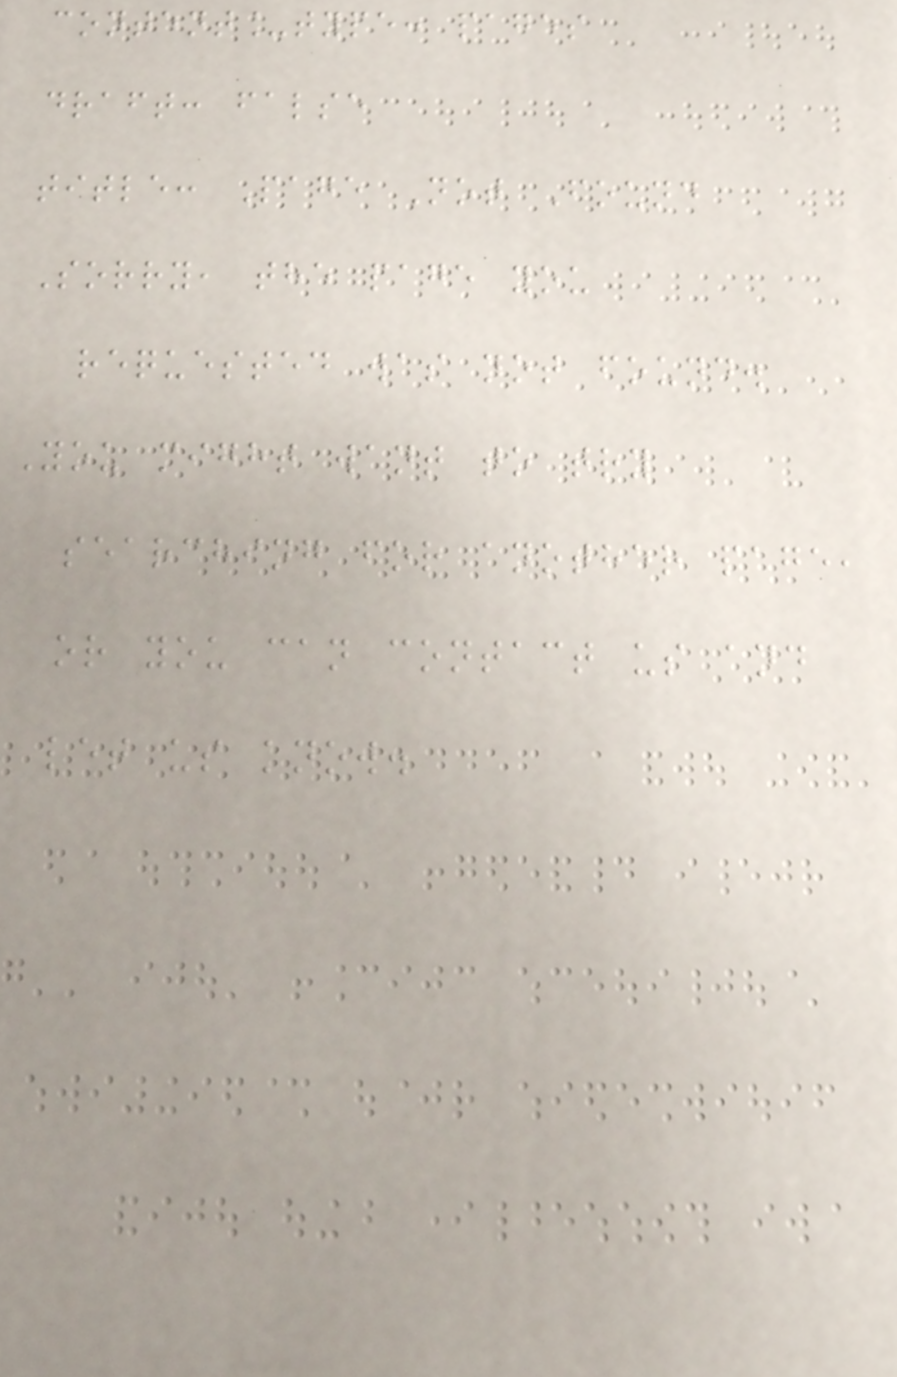content_type: pages
draft: false
title: Page Not Found
Sorry, the page you
requested was not found.
You might want to try
searching for another page,
or you can contact us and
let us know.
